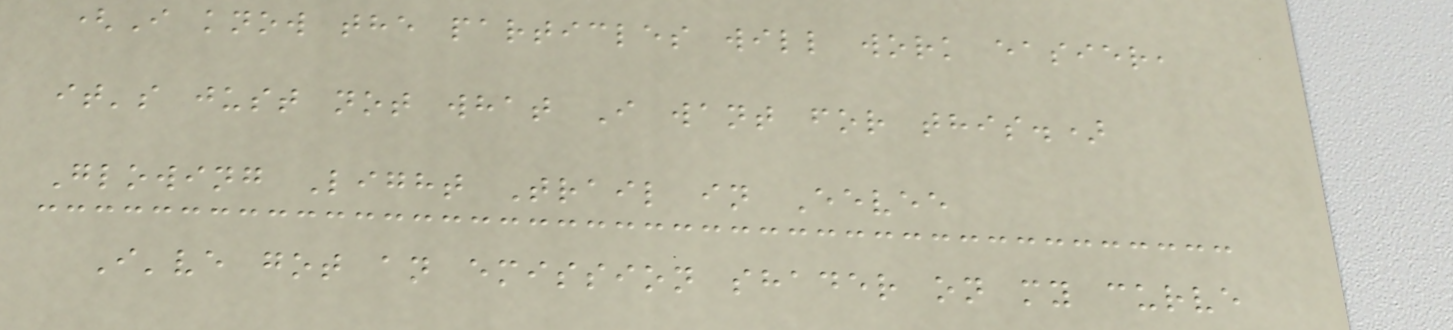(I know the particles will work easier,
it's just not what I want for this.)
Glowing Light Trail in Eevee
I've got an emission shader on my curve
